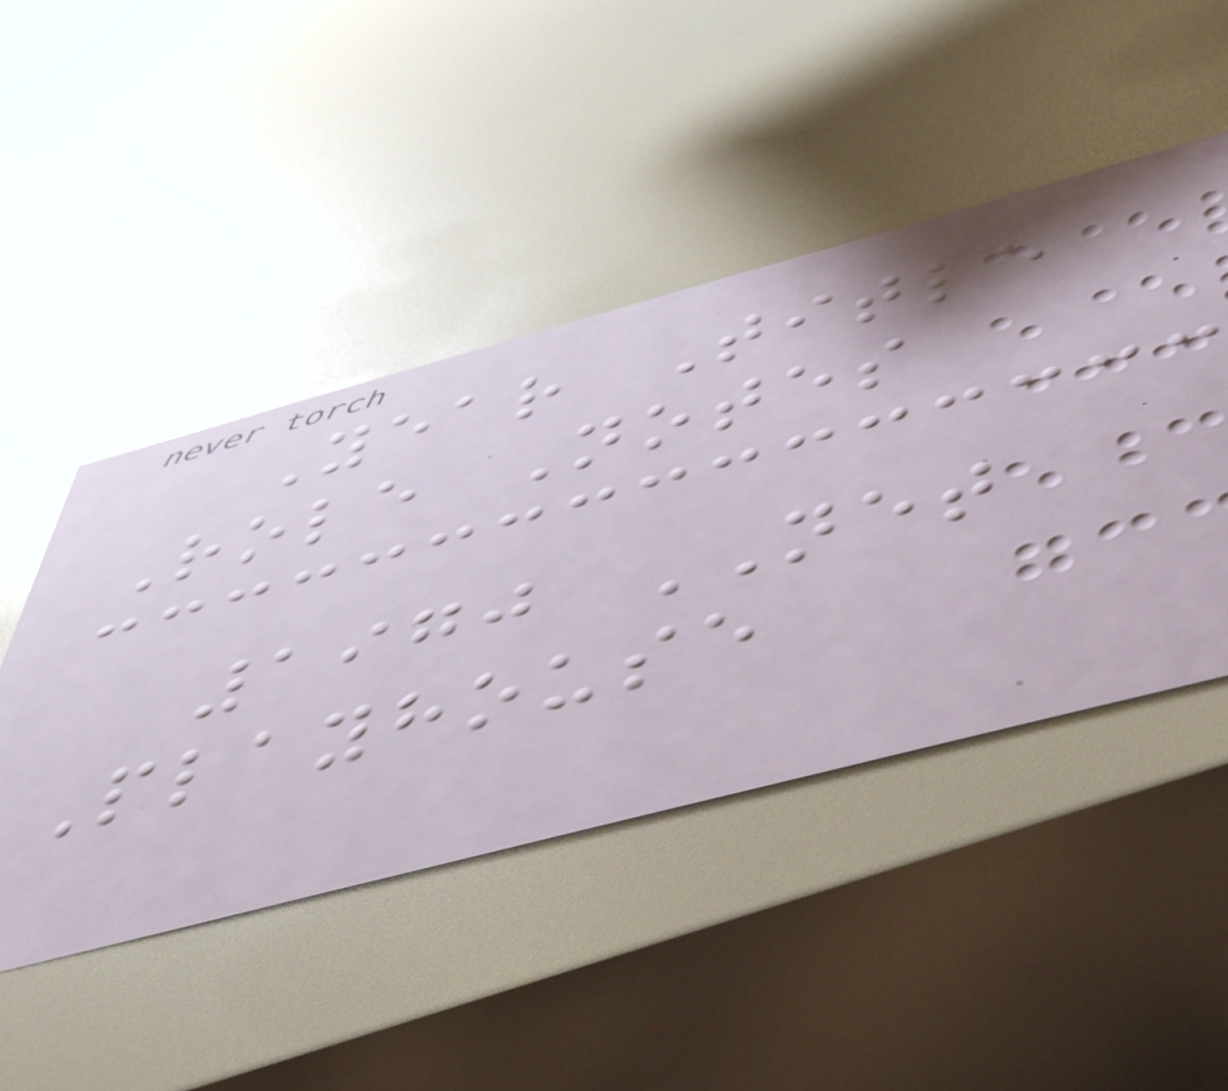Year Title
Role Notes
1970 NET
Playhouse
